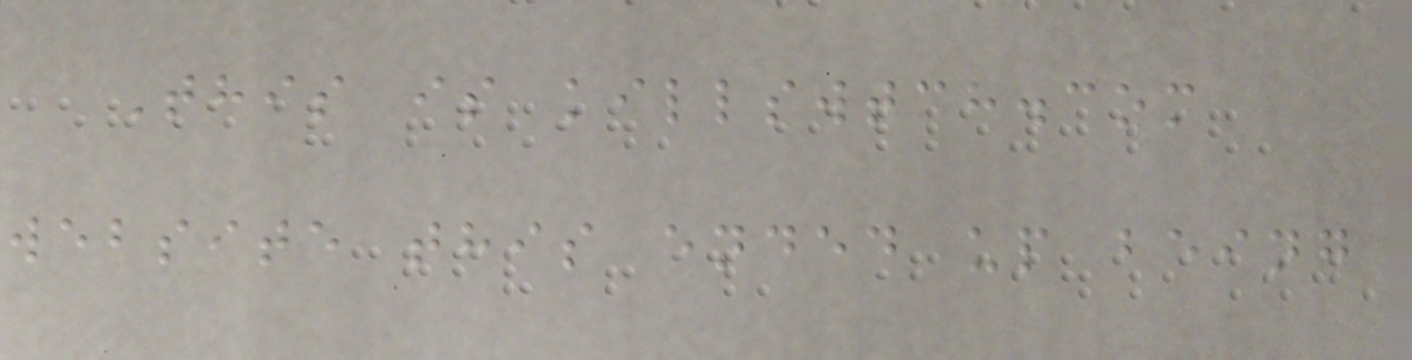This is killswtch.com
website this ended up being
